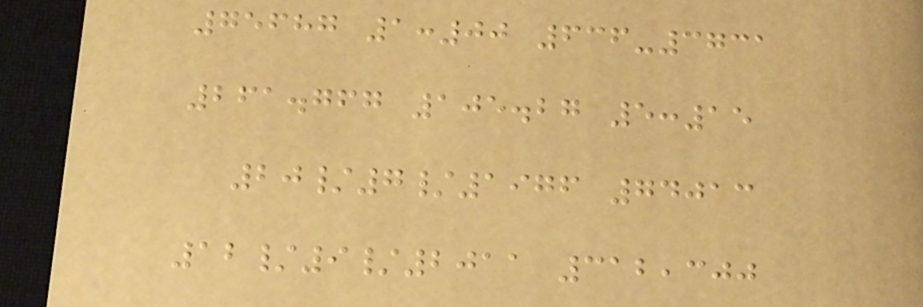75687 1:00 636-3731
261.767 105.27 5:15
20/7/1976 74013
12/9/2011 312,300
